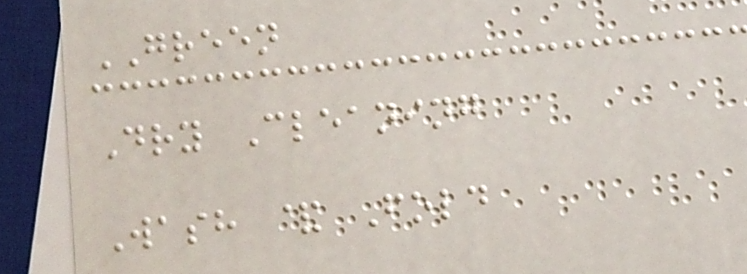GREEN
Dry Cleaning
Wash & Fold
